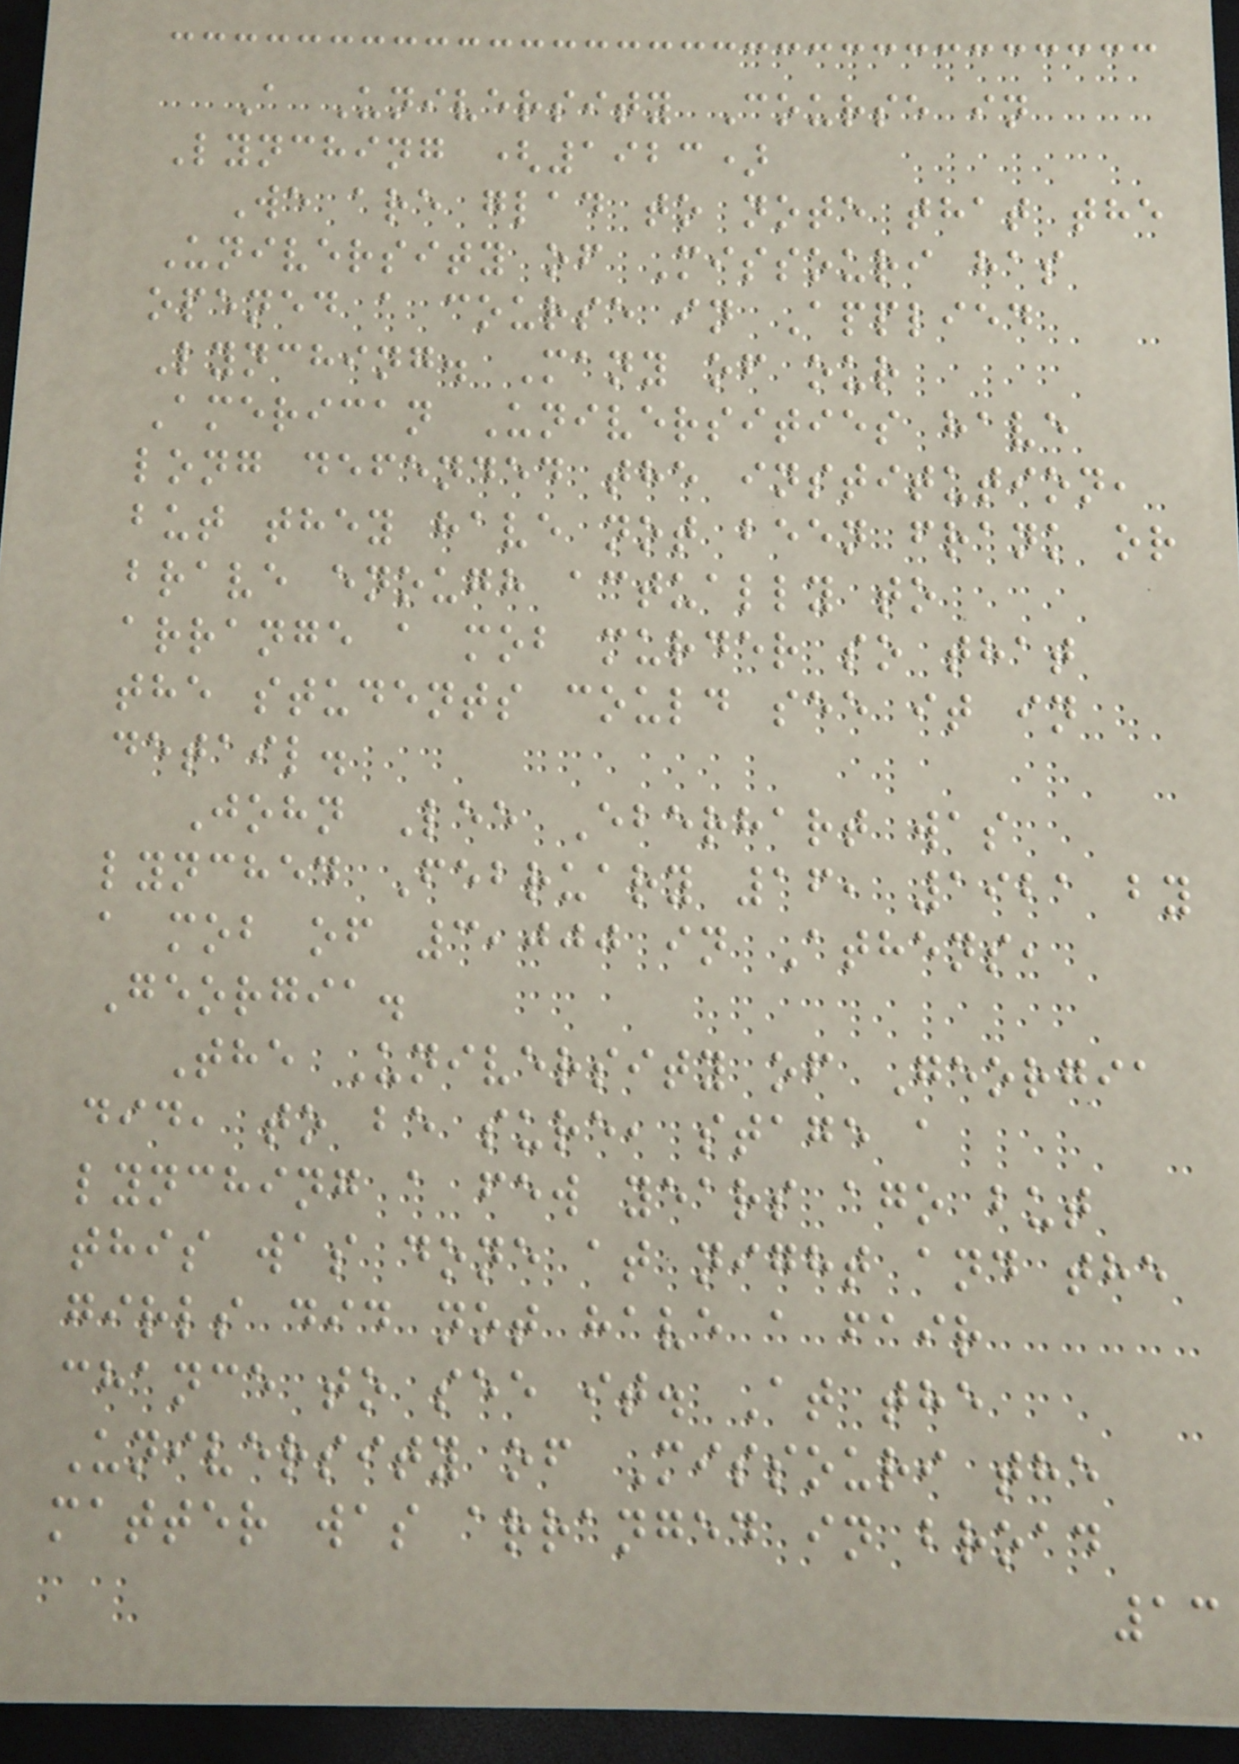A University Course in
Lynching (1923)
We are glad to note that the
University of Missouri has
opened a course in Applied
Lynching. Many of our
American Universities have
long defended the institution,
but they have not been frank or
brave enough actually to
arrange a mob murder so that
the students could see it in
detail.
John Lee Eberhart was
lynched February 16, 1921 by
a mob of 3,000 in Athens,
Georgia.
The University of Georgia
did, to be sure, stage a
lynching a few years ago but
this was done at night and the
girls did not have a fair
chance to see it. At the
University of Missouri the
matter was arranged in broad
13
